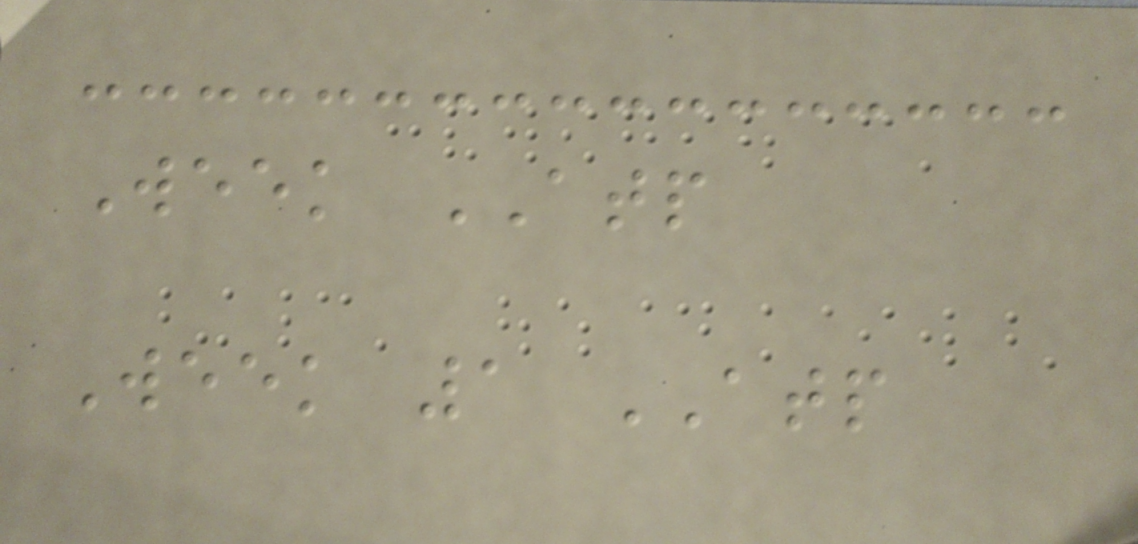Week ATP
Week 1 ATP
